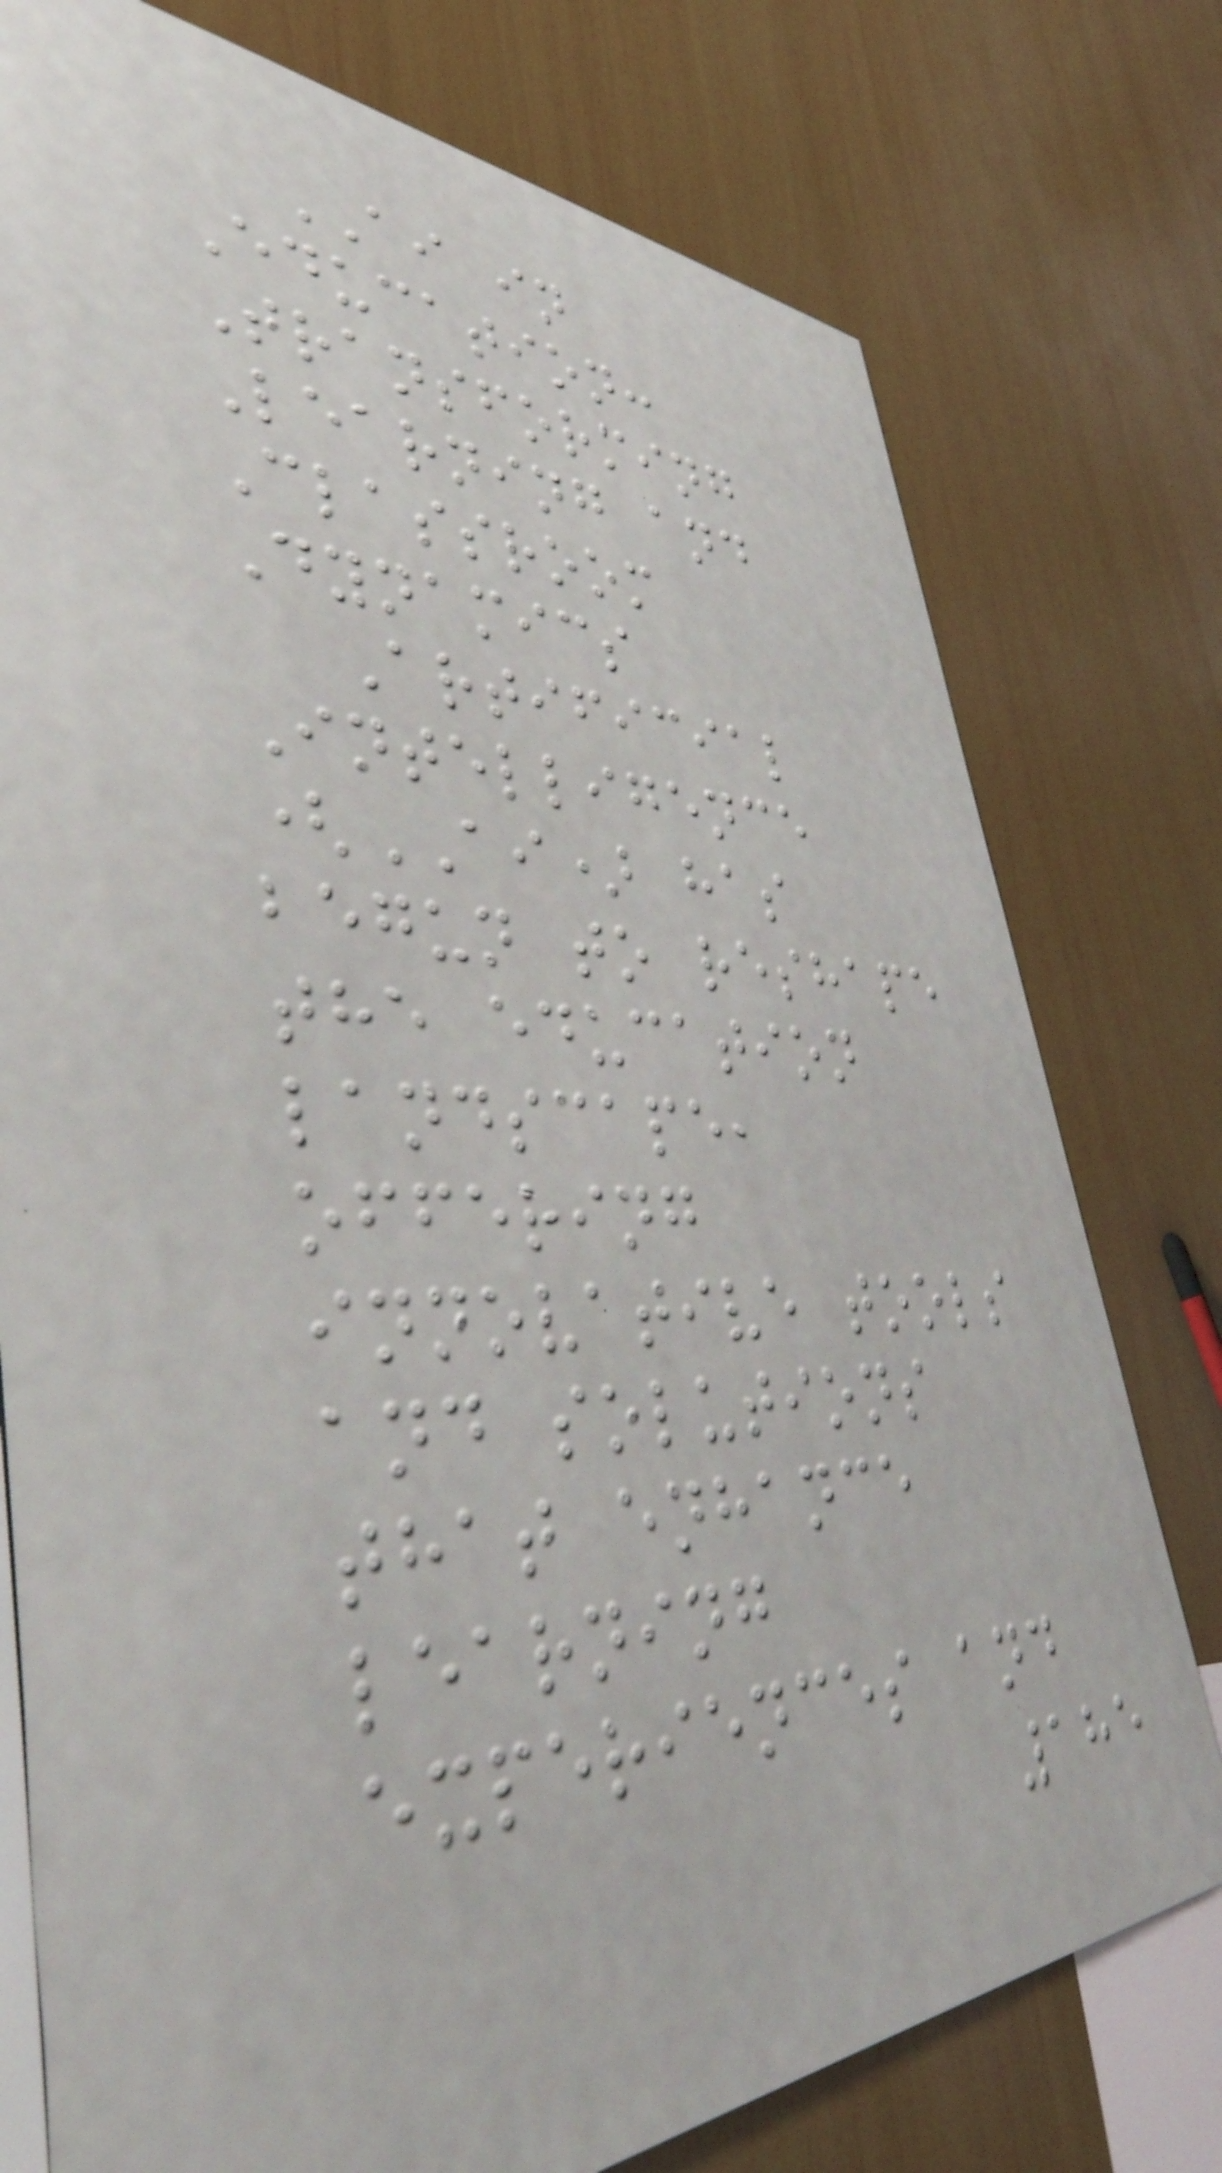AI in
Education:
Transforming
Learning and
Classroom
Dynamics
Artificial
Intelligence
(AI) has
begun to reshape
the education
landscape,
offering
innovative tools
and solutions
that enhance
learning
experiences and
185
